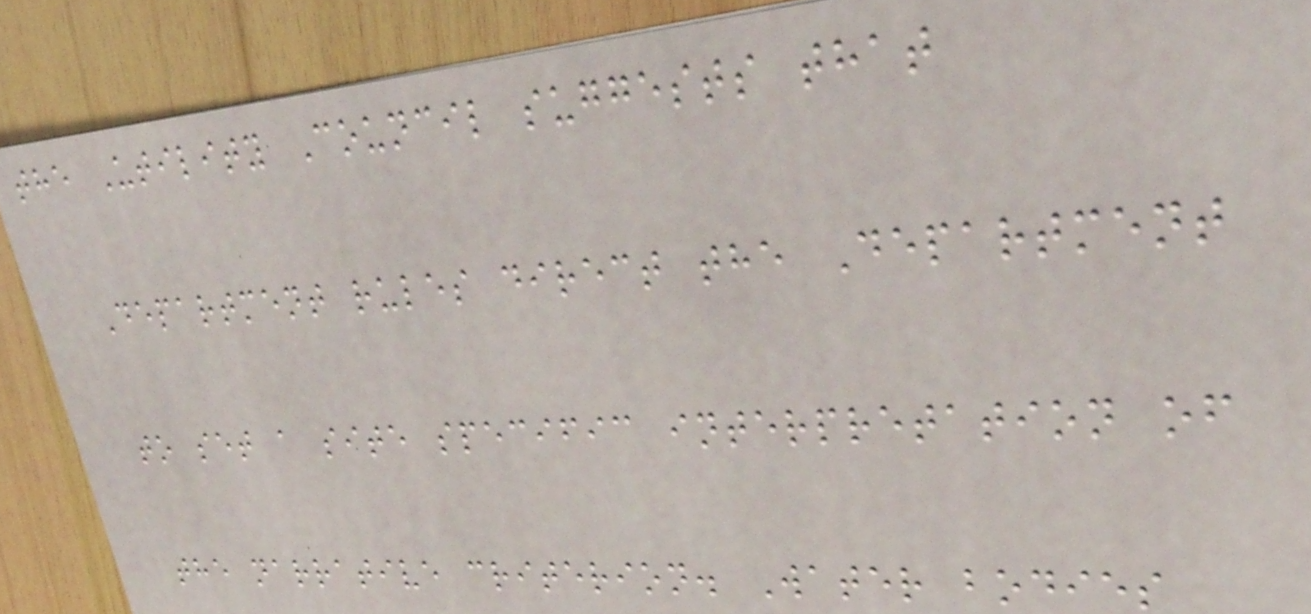the Utility Council suggests that
Department rules direct the Department
to set a site specific interpretation of
the narrative criterion. Water bodies
